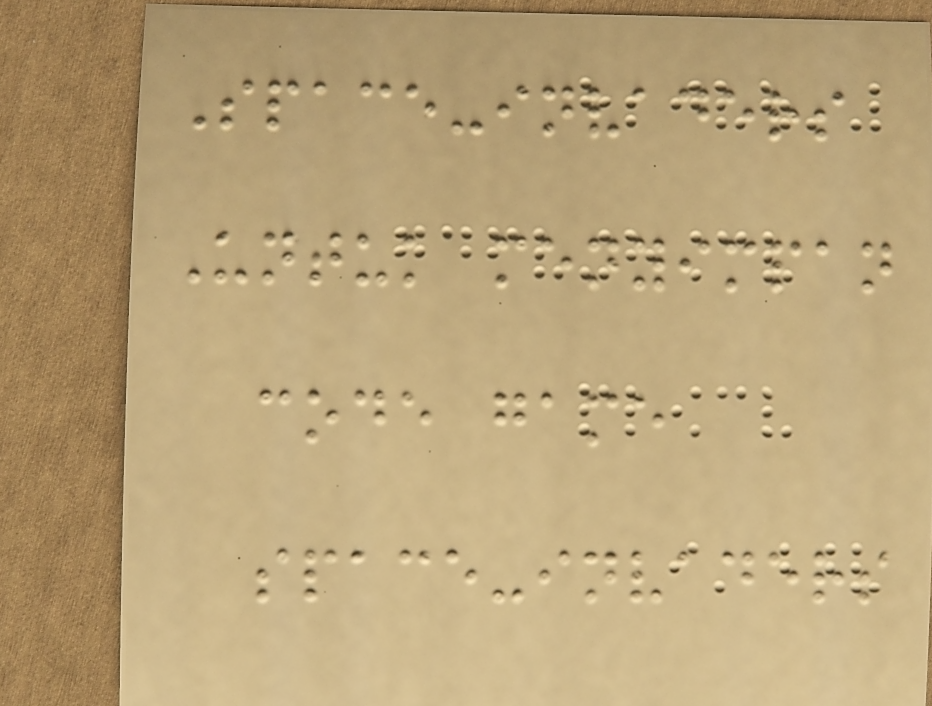Space-invaders
Untuk menyimpan
code game
space-invaders
